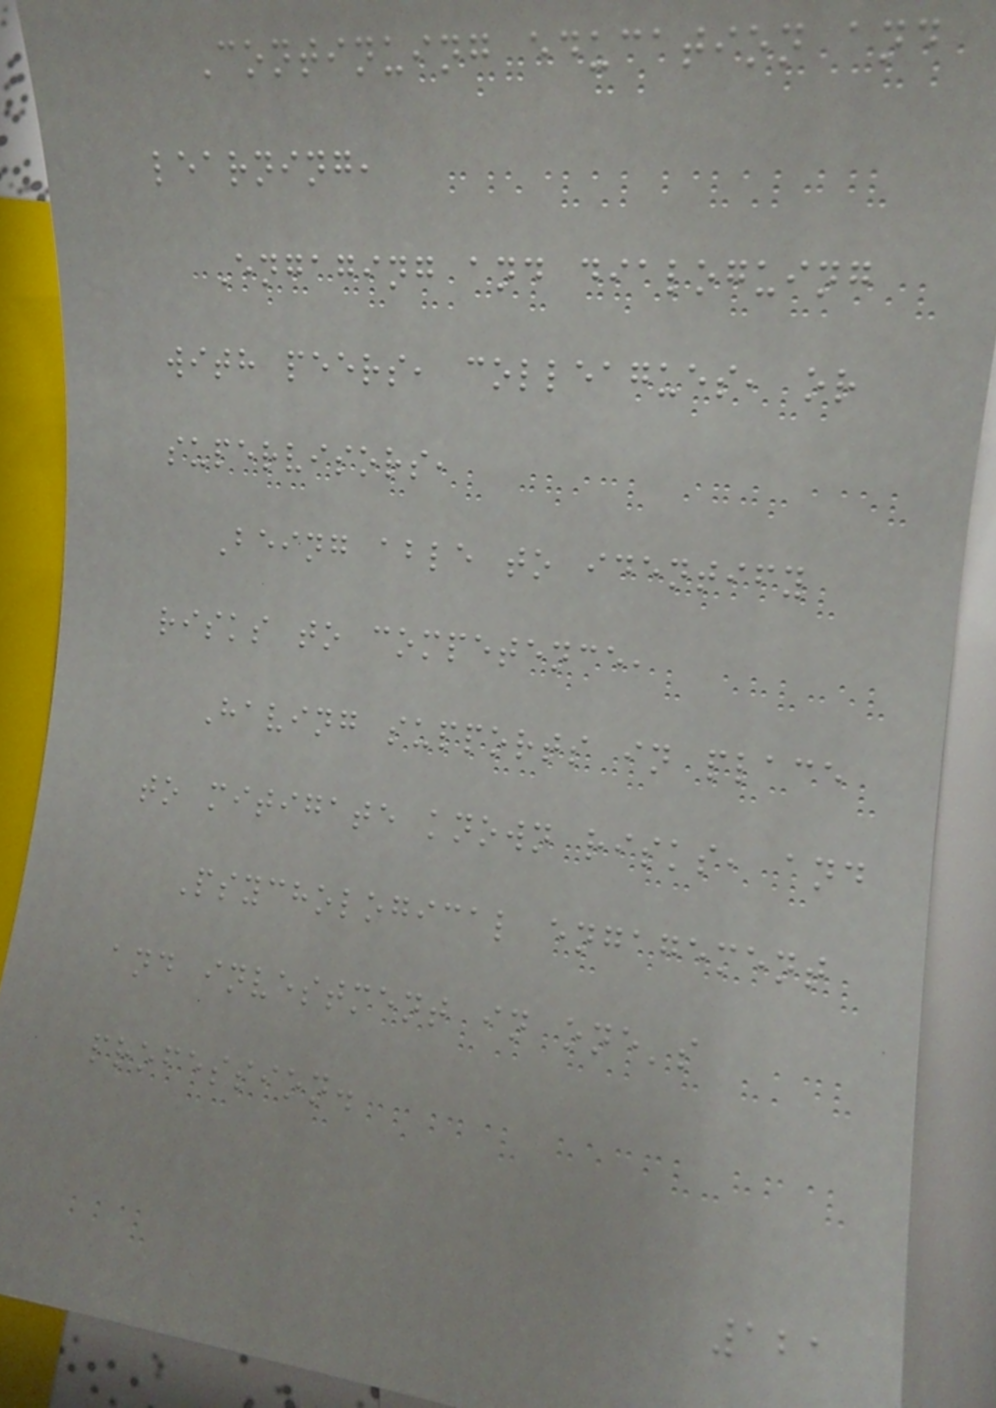Continuing education and
learning,
Engaging and dialoguing
with peers, colleagues, or
supervisors,
Being able to identify
risks to competence,
Having supports in place
to mitigate known risks, and
Psychological engagement
and investment in one's
profession.
121
